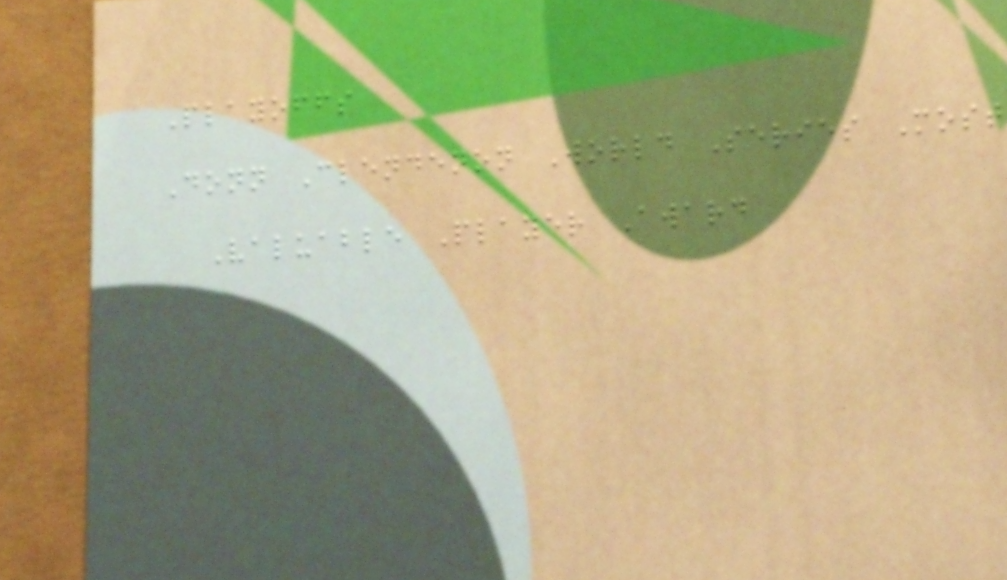Playoffs
Donn Clendenon World Series Most
Valuable Player Award
